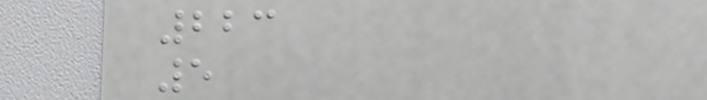223
5
